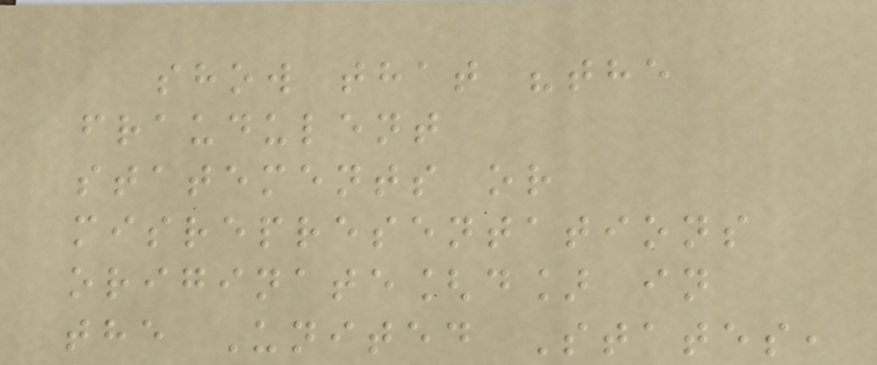show that "the
fraudulent
statements or
misrepresentations
originate[d] in
the United States,
